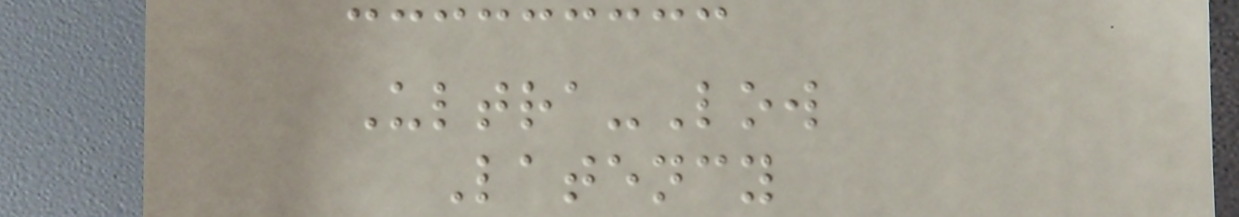Ultra-Low
Latency
